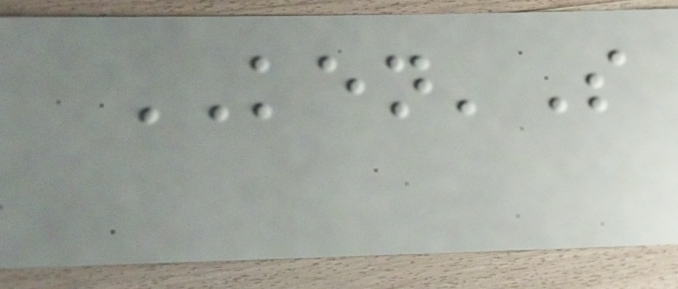KEN'S
